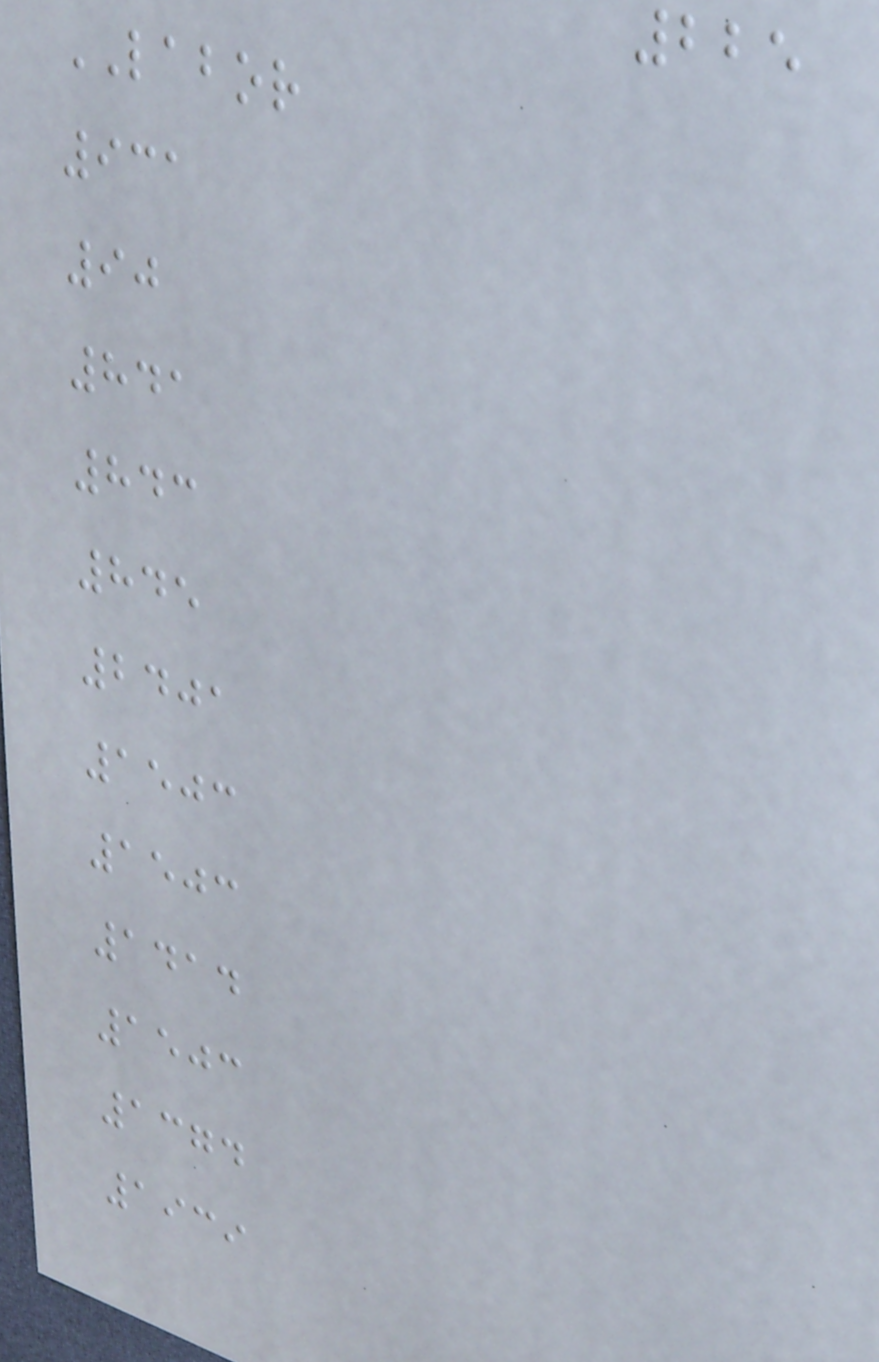225
LABOR
931
90
841
843
845
2401
1503
1503
1414
1503
1374
1939
